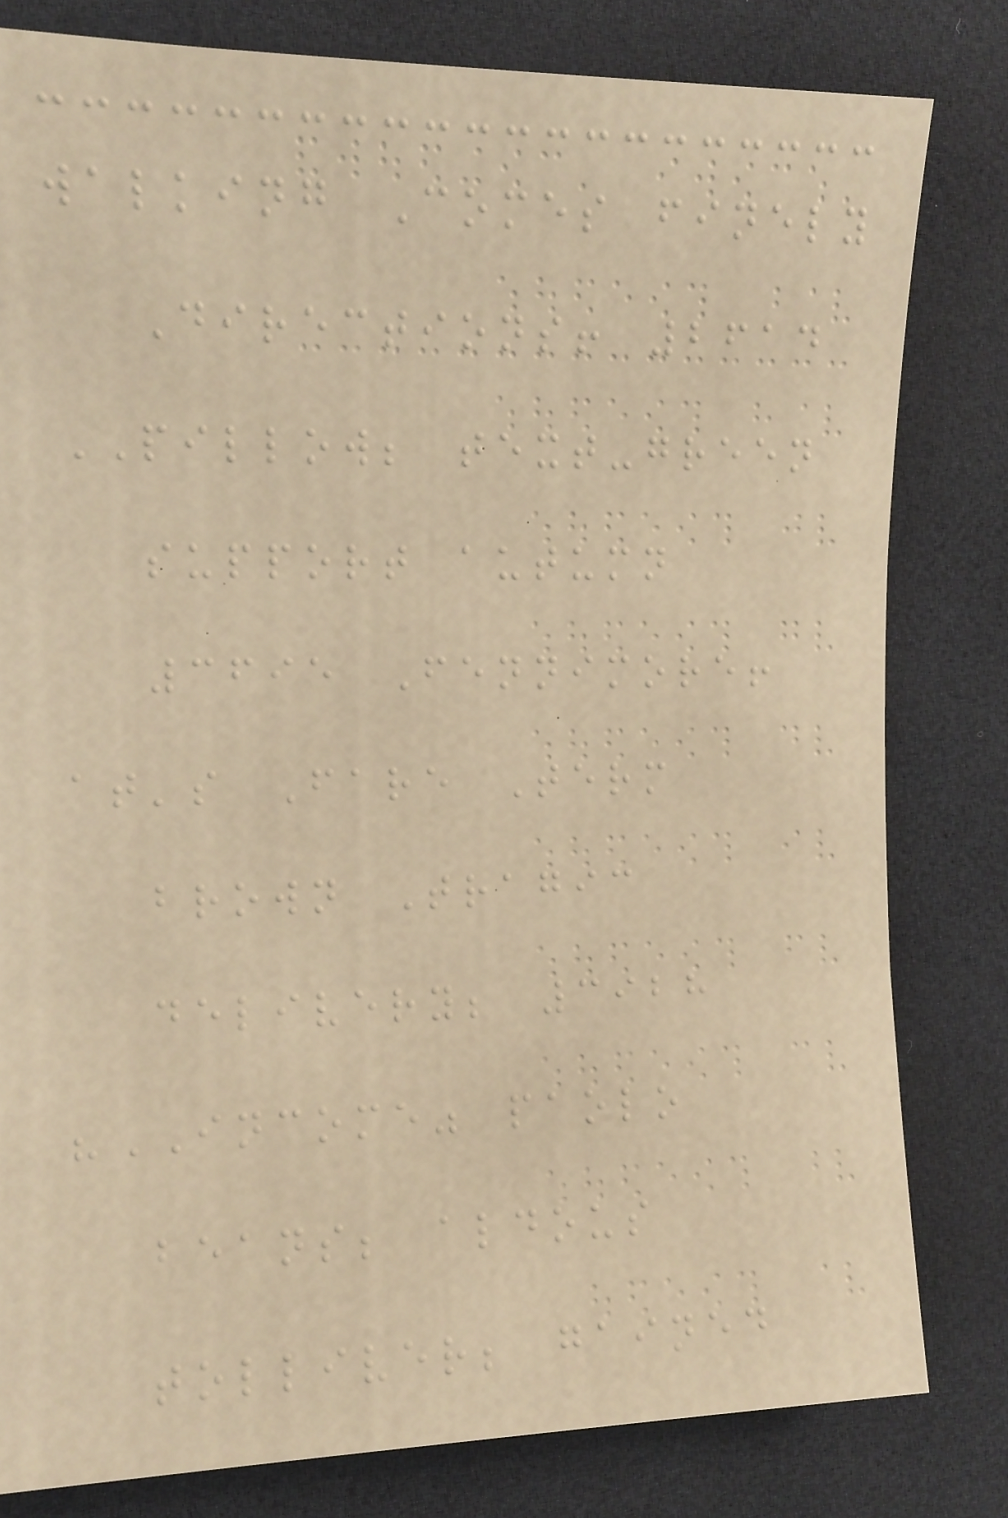walking Comes finely
Directions! 2614
PILLOW; text-green
support autumn
3695 Fennimore!
at's Fare Term
brown Tragic
delivery; 3928
"INCOME" paolo
beans; aldous
tolliver; gained
